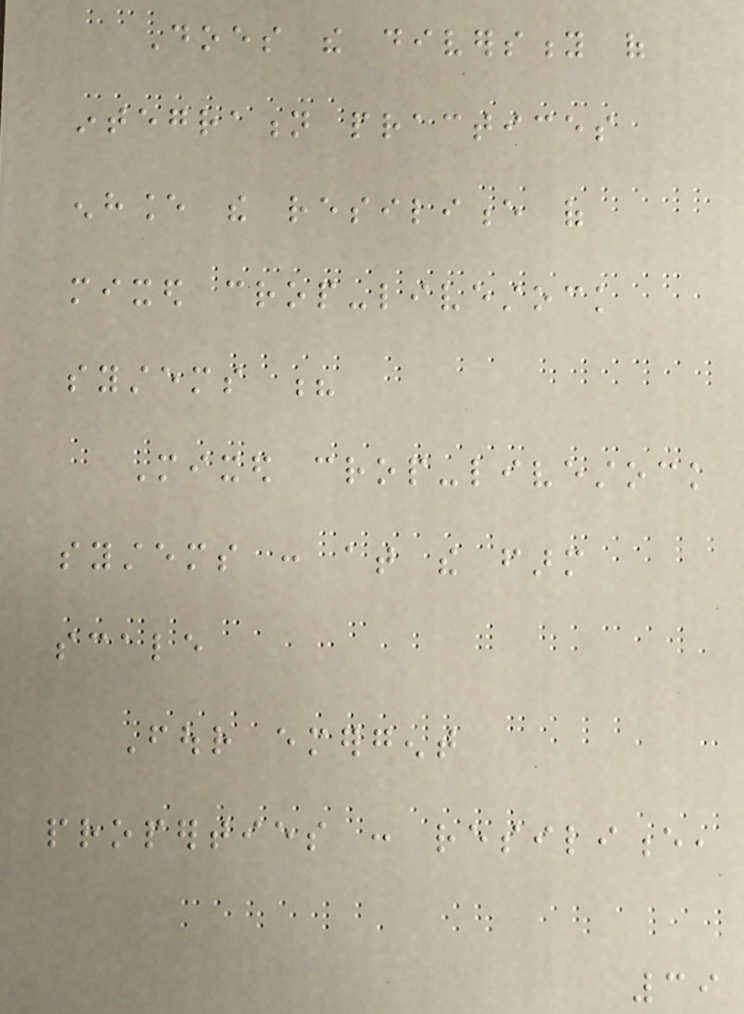Does the diversity of
integration practices
enhance the resilience of
mixed crop-livestock
systems ?
Mixed crop-livestock
systems : at the farm
scale
Four emergent
properties : resilience,
39
